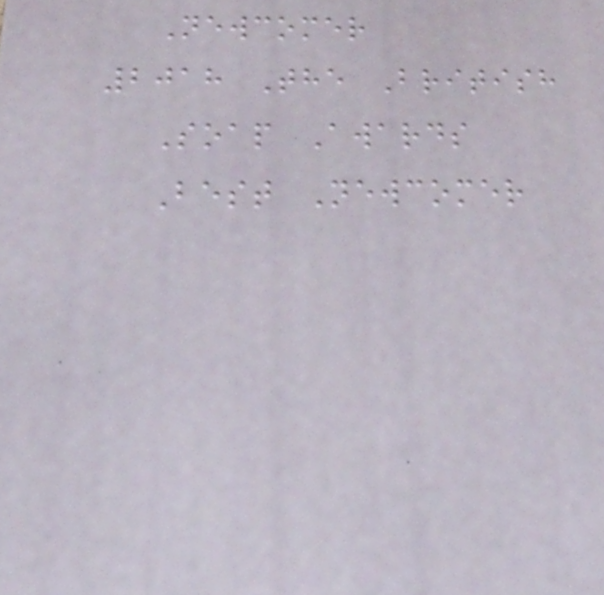Newcomer
2018 The British
Soap Awards
Best Newcomer
